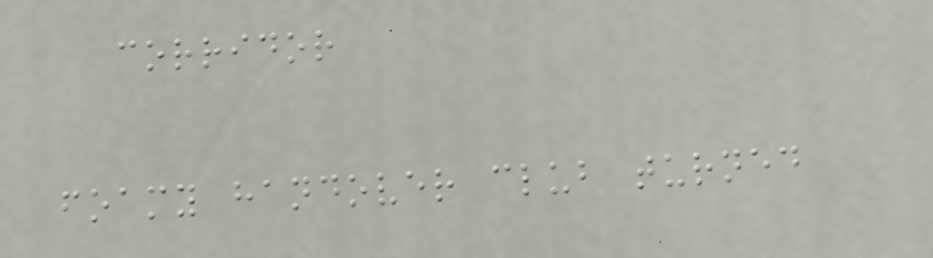corridor
foamy handover club turned
